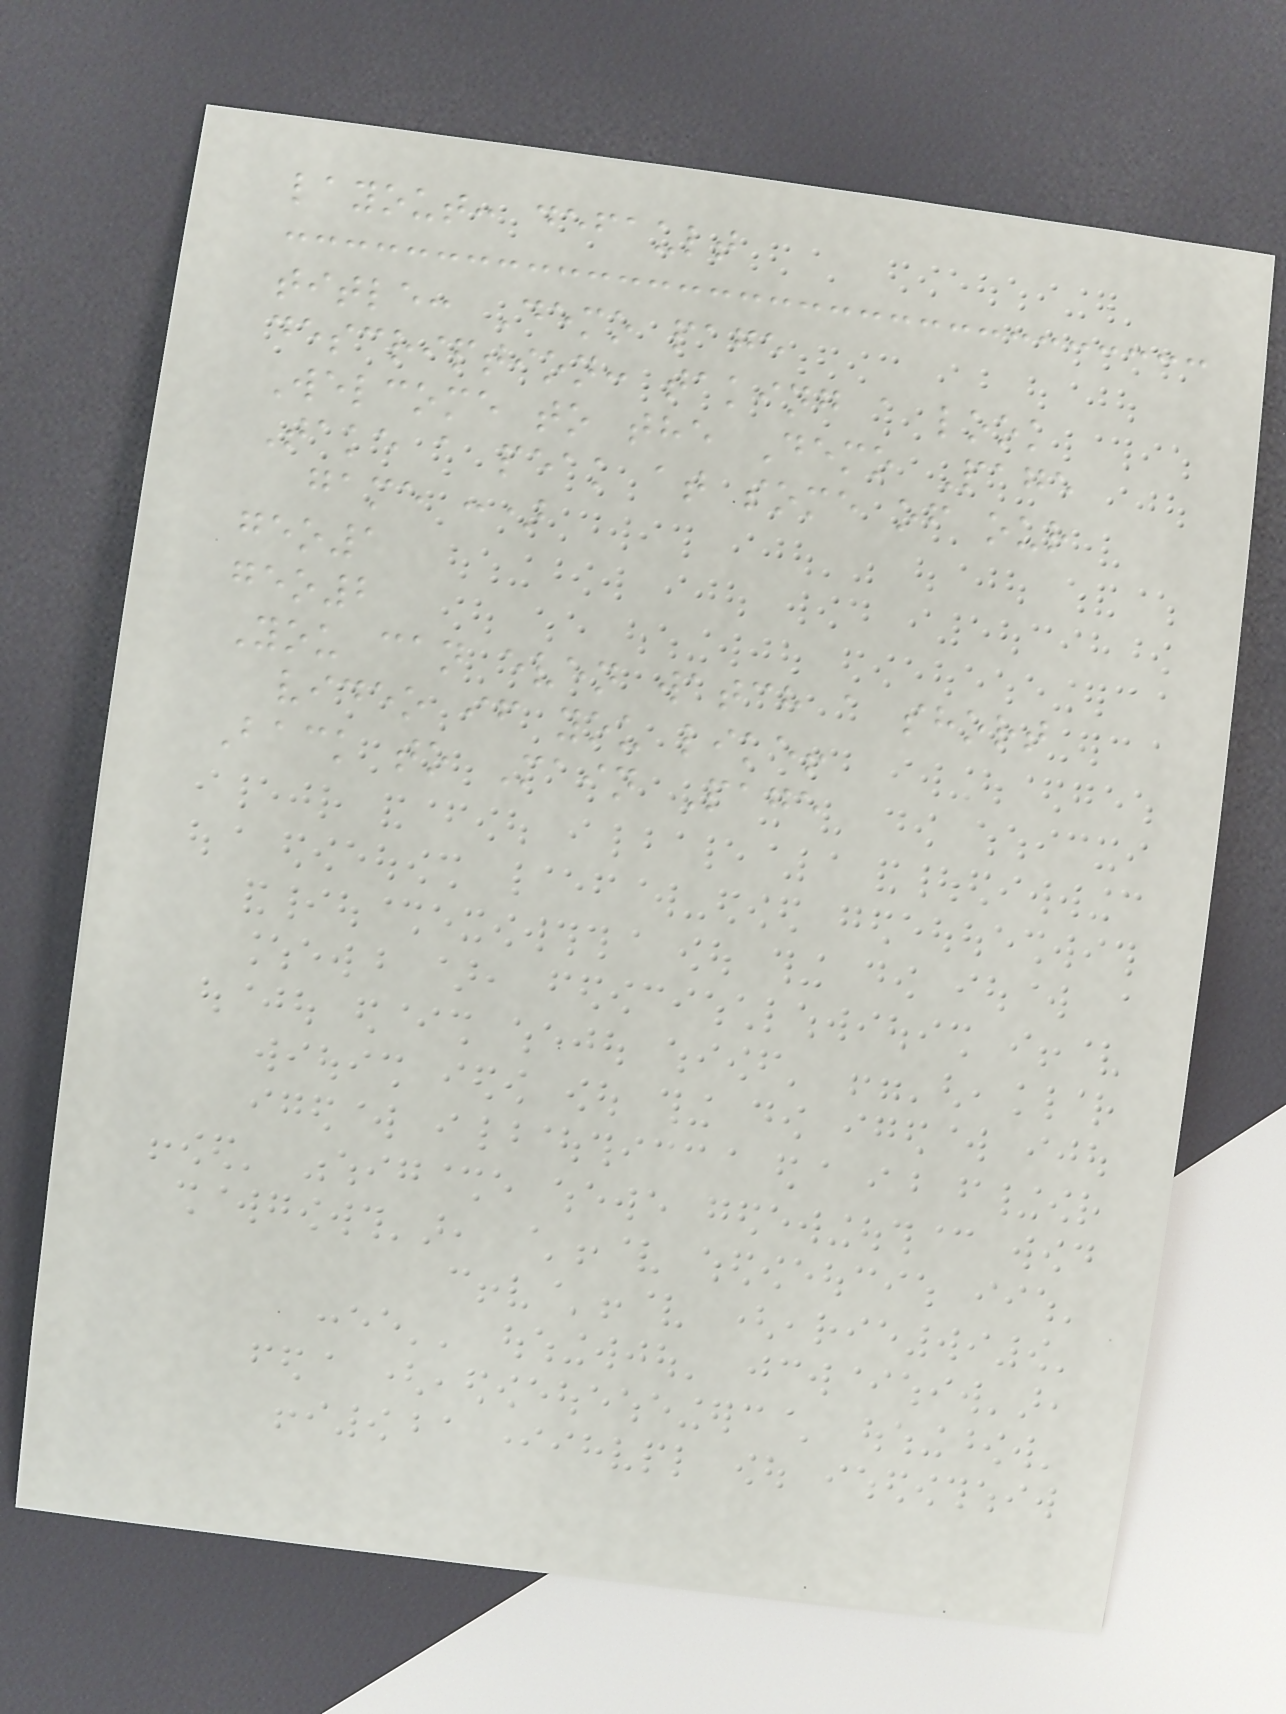layout: default
title: Demo page
description: taking a look
Welcome to the Demo Page
Take a peak at some of our
game :)
geo1
geo2
You can even watch a short
video if you like!
Back to Main Page
